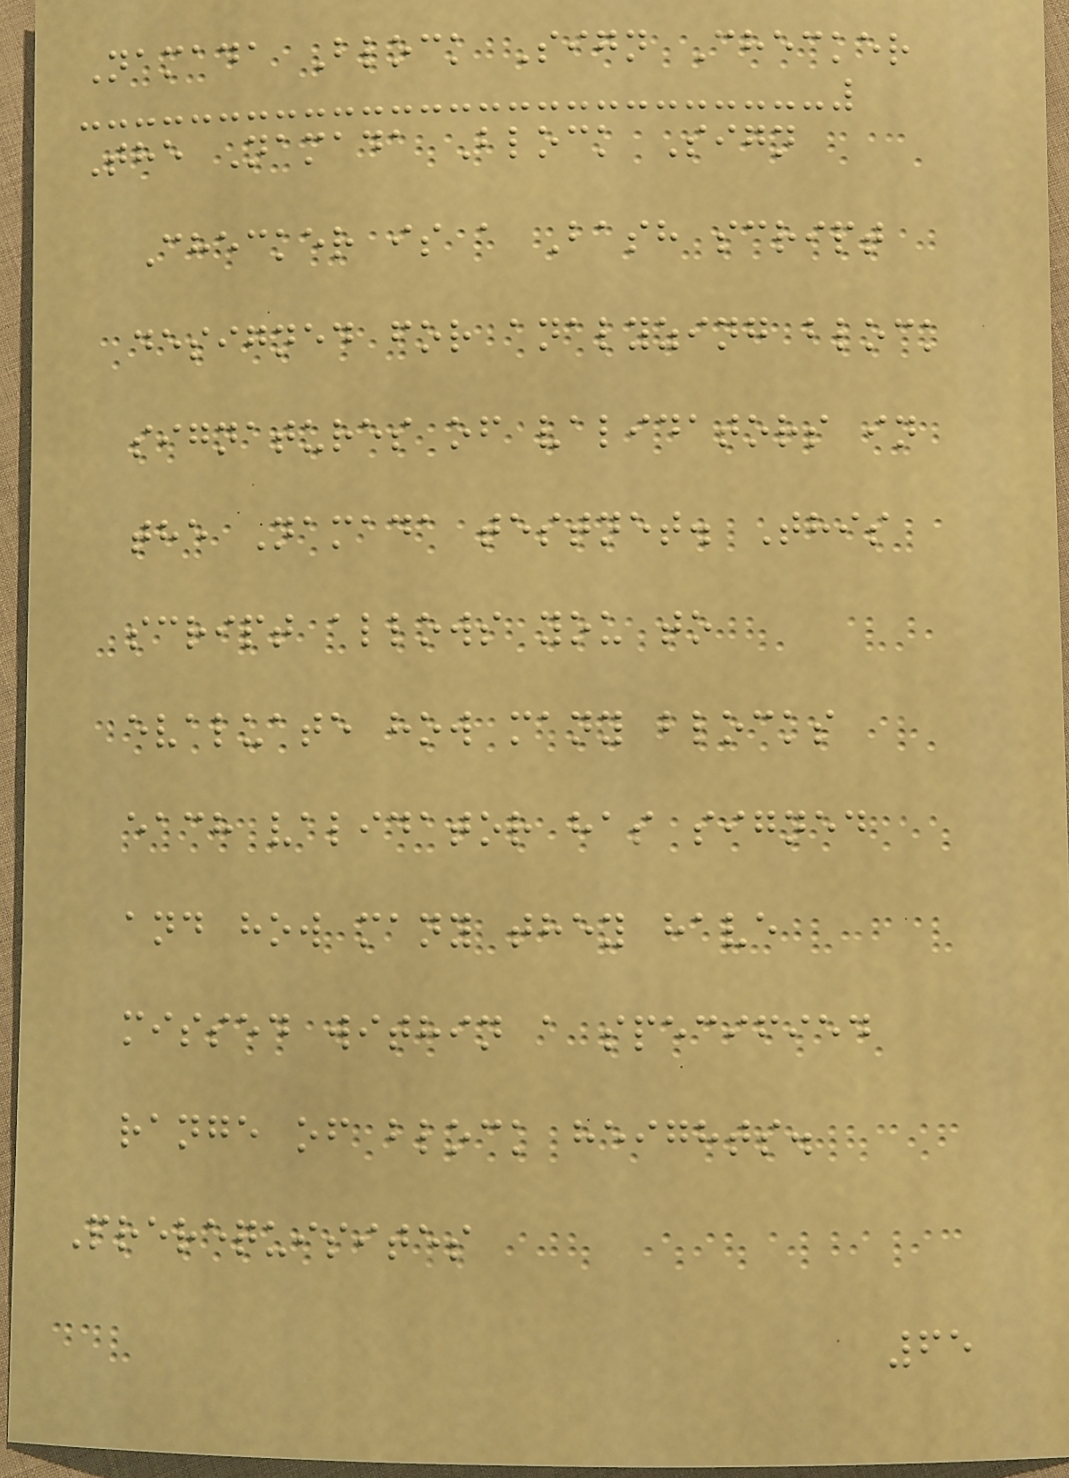Namada Block Sign Checker
The Namada Block Sign
Checker is a Bash script
designed for analyzing block
signatures of validators in
the Namada testnet. This
script allows you to
evaluate how many blocks
each validator has signed
and how many they have
missed within a specified
range of block heights.
Prerequisites
65
